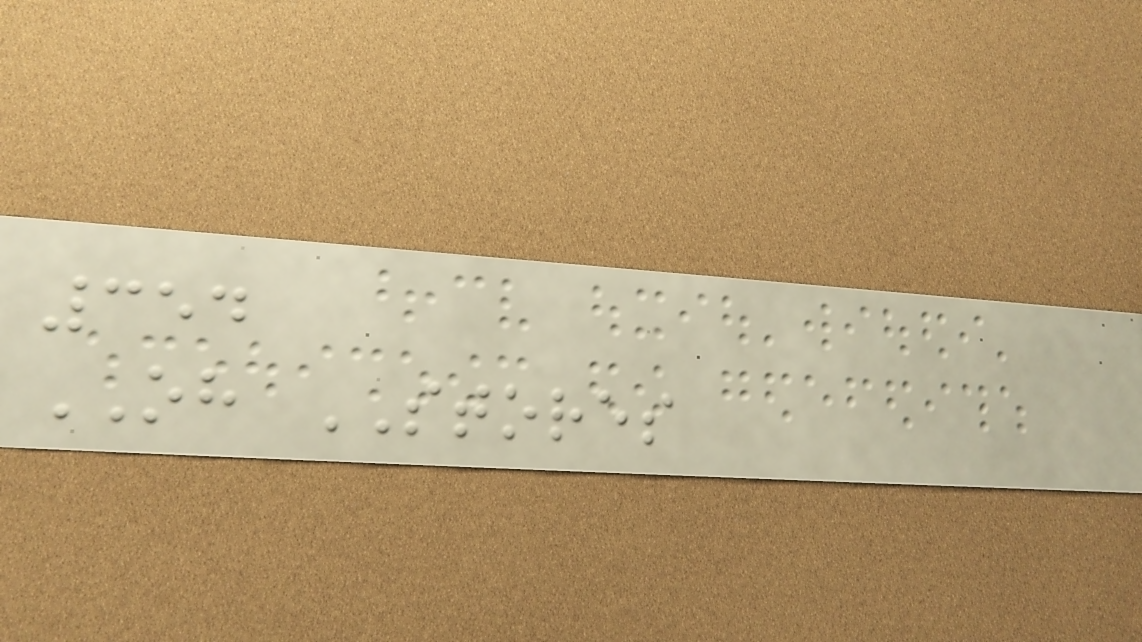354
OH STORES
